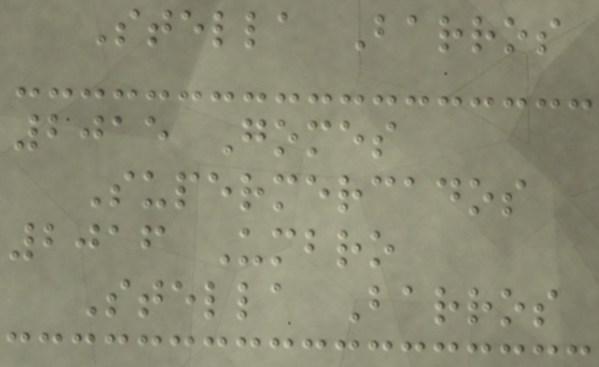Stella Barros
2015 Gomes
Supermercados
2016 Umbro
Stella Barros
